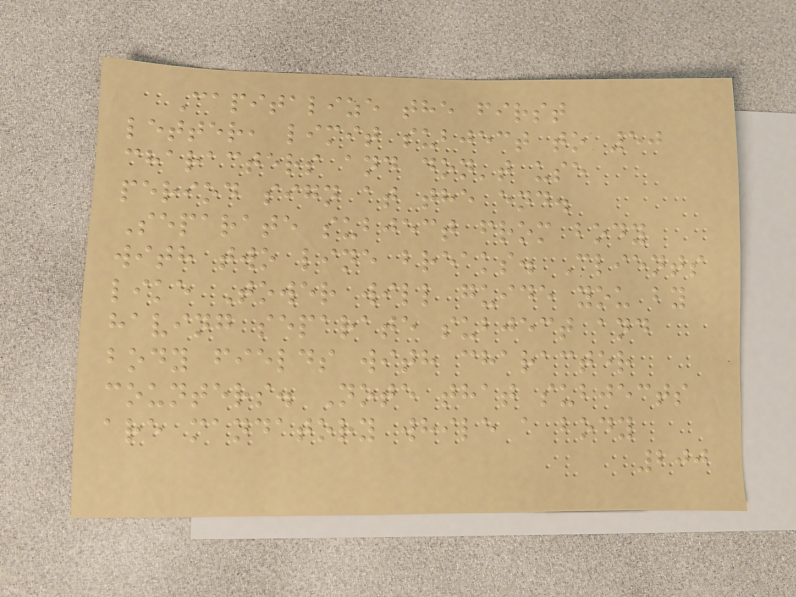Capitalize the first
letter, limit subject to 50
characters and don't use
period sign at the end.
Separate subject from body
with two line breaks. Clients
like Tower will guide you by
having separate subject and
body fields with character
counters. Note that subjects
are mandatory while a body
200
